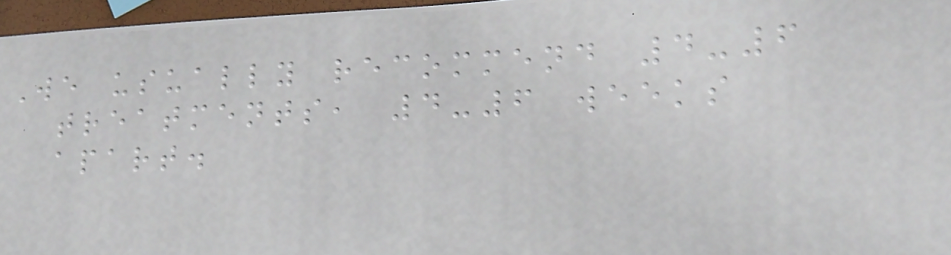We usually recommend 4-6
treatments, 4-6 weeks
apart.
